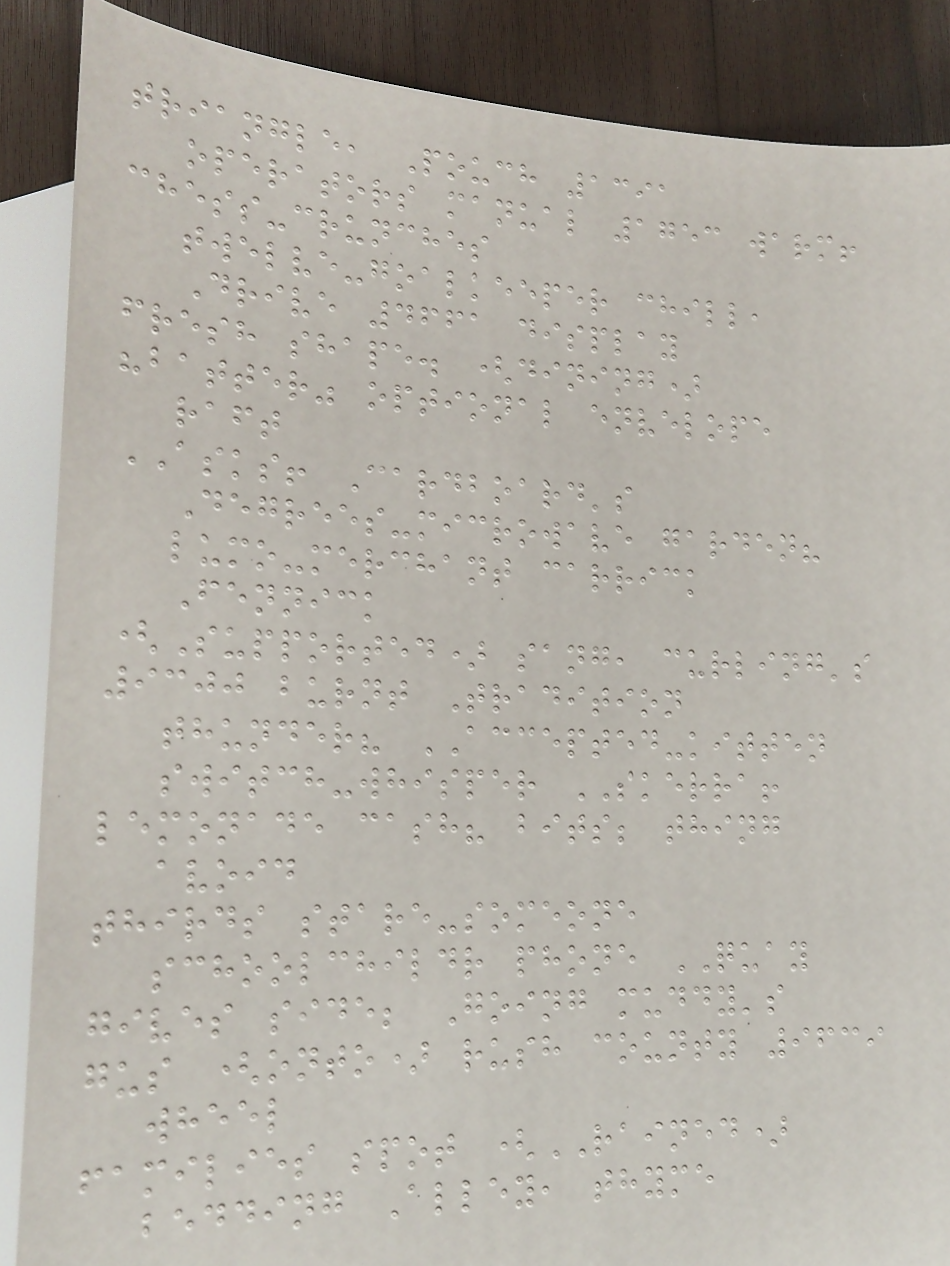triangle, Pouch 1391
operators manual 1753 warm!
chess-crunches
twelve-goalkeeper chill,
Drive 4661 display
fresh shape. (dining)
"batter" optional envelope
raft
ASKS! Cardboard's
Degrees-microwave garden?
lumo-merchant carrick
Fennick
(Supported) sang, curling's
9300 burnt Tradition
thunder? ACCEPTED-kitten
switch-whisper SKERRA!
lemonade cash? bits; thing
avoid
thirds stare-someone
schoolchildr phone QUAY
gives side; Going muddy's
gus (onto) rush county 9639
wheel
families spot (RAINED)
bedding Alley, thyme
